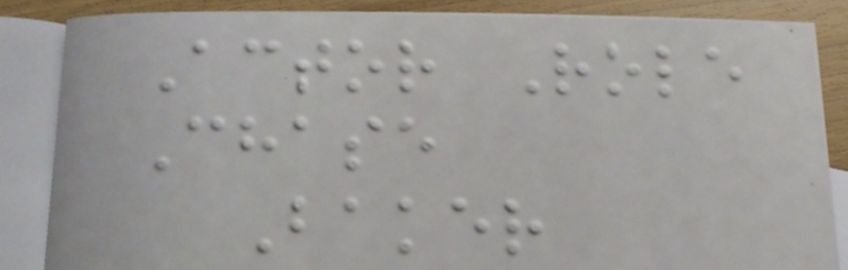Actor Role
Chase
Baker
